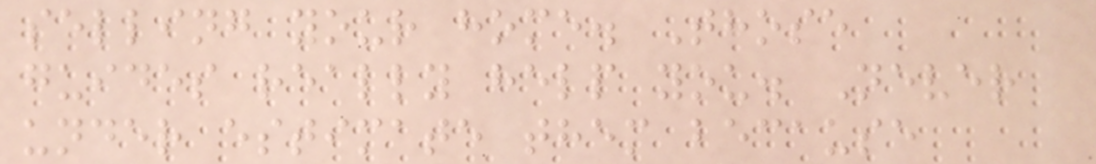selling your home. Those
guides really help you. Never
under estimate them because
